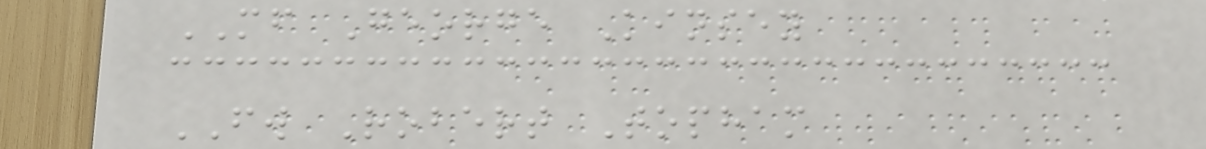MF George Kinsey
FW Robert Topham
